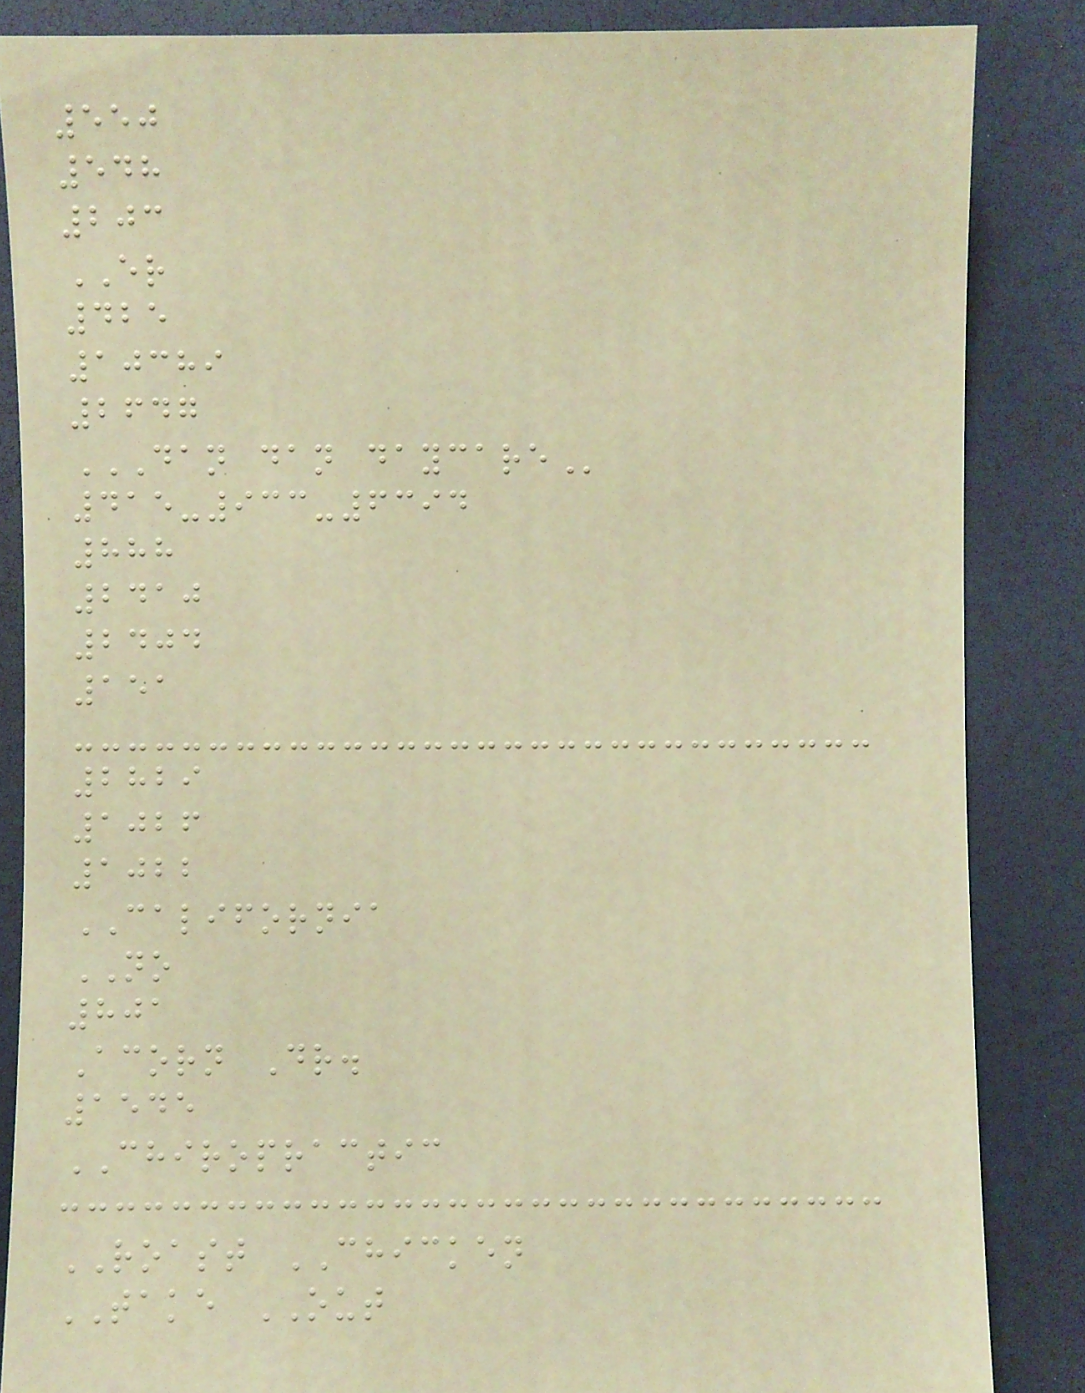550
548
203
ER
425
10389
2647
DAN DAN DAYCARE
415-933-6394
888
2410
2404
151
2829
1026
1022
CALIFORNIA
NO
801
Acorn Dr.
1545
CHIROPRACTIC
ROAST CHICKEN
TAKE OUT
